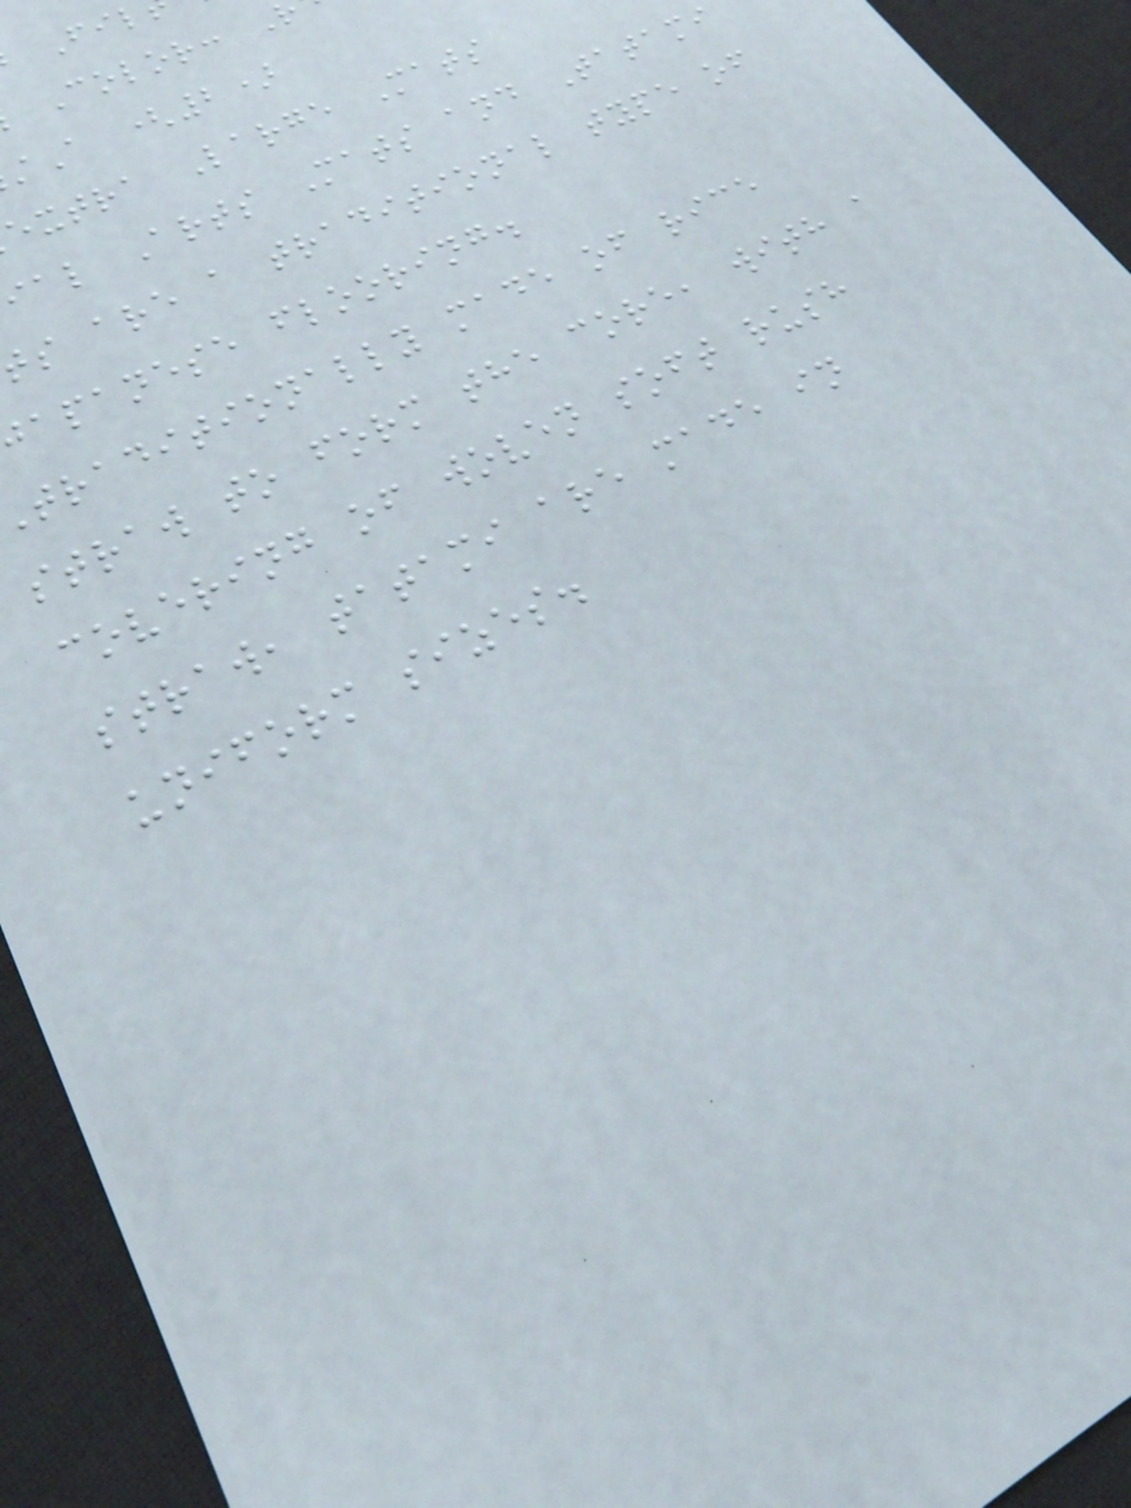Color:
A (2)
extra Large Mats
ial Arts Mats and Tatami
s are a traditional type of
apanese flooring.
traditionally made of rice
straw to form the core, with a
covering of woven soft rush
straw, tatami are made in
uniform sizes.
